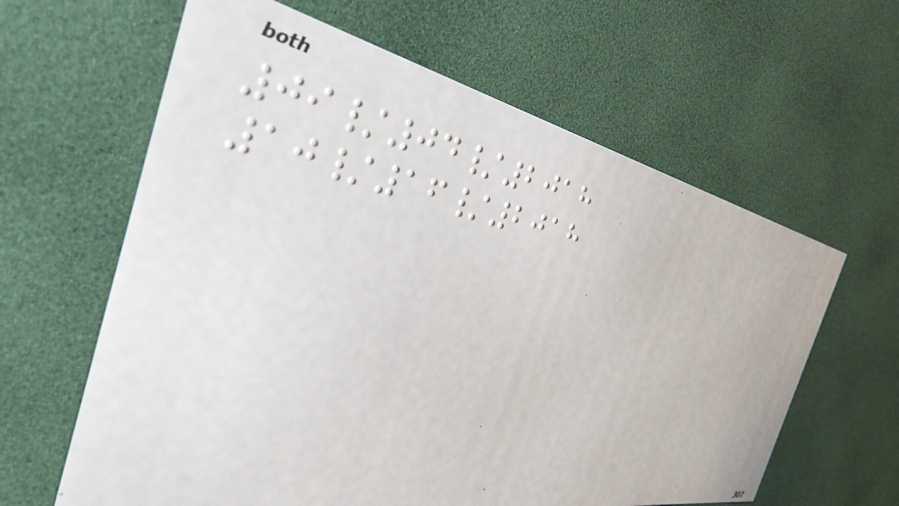09/04/2018
10/16/2018
